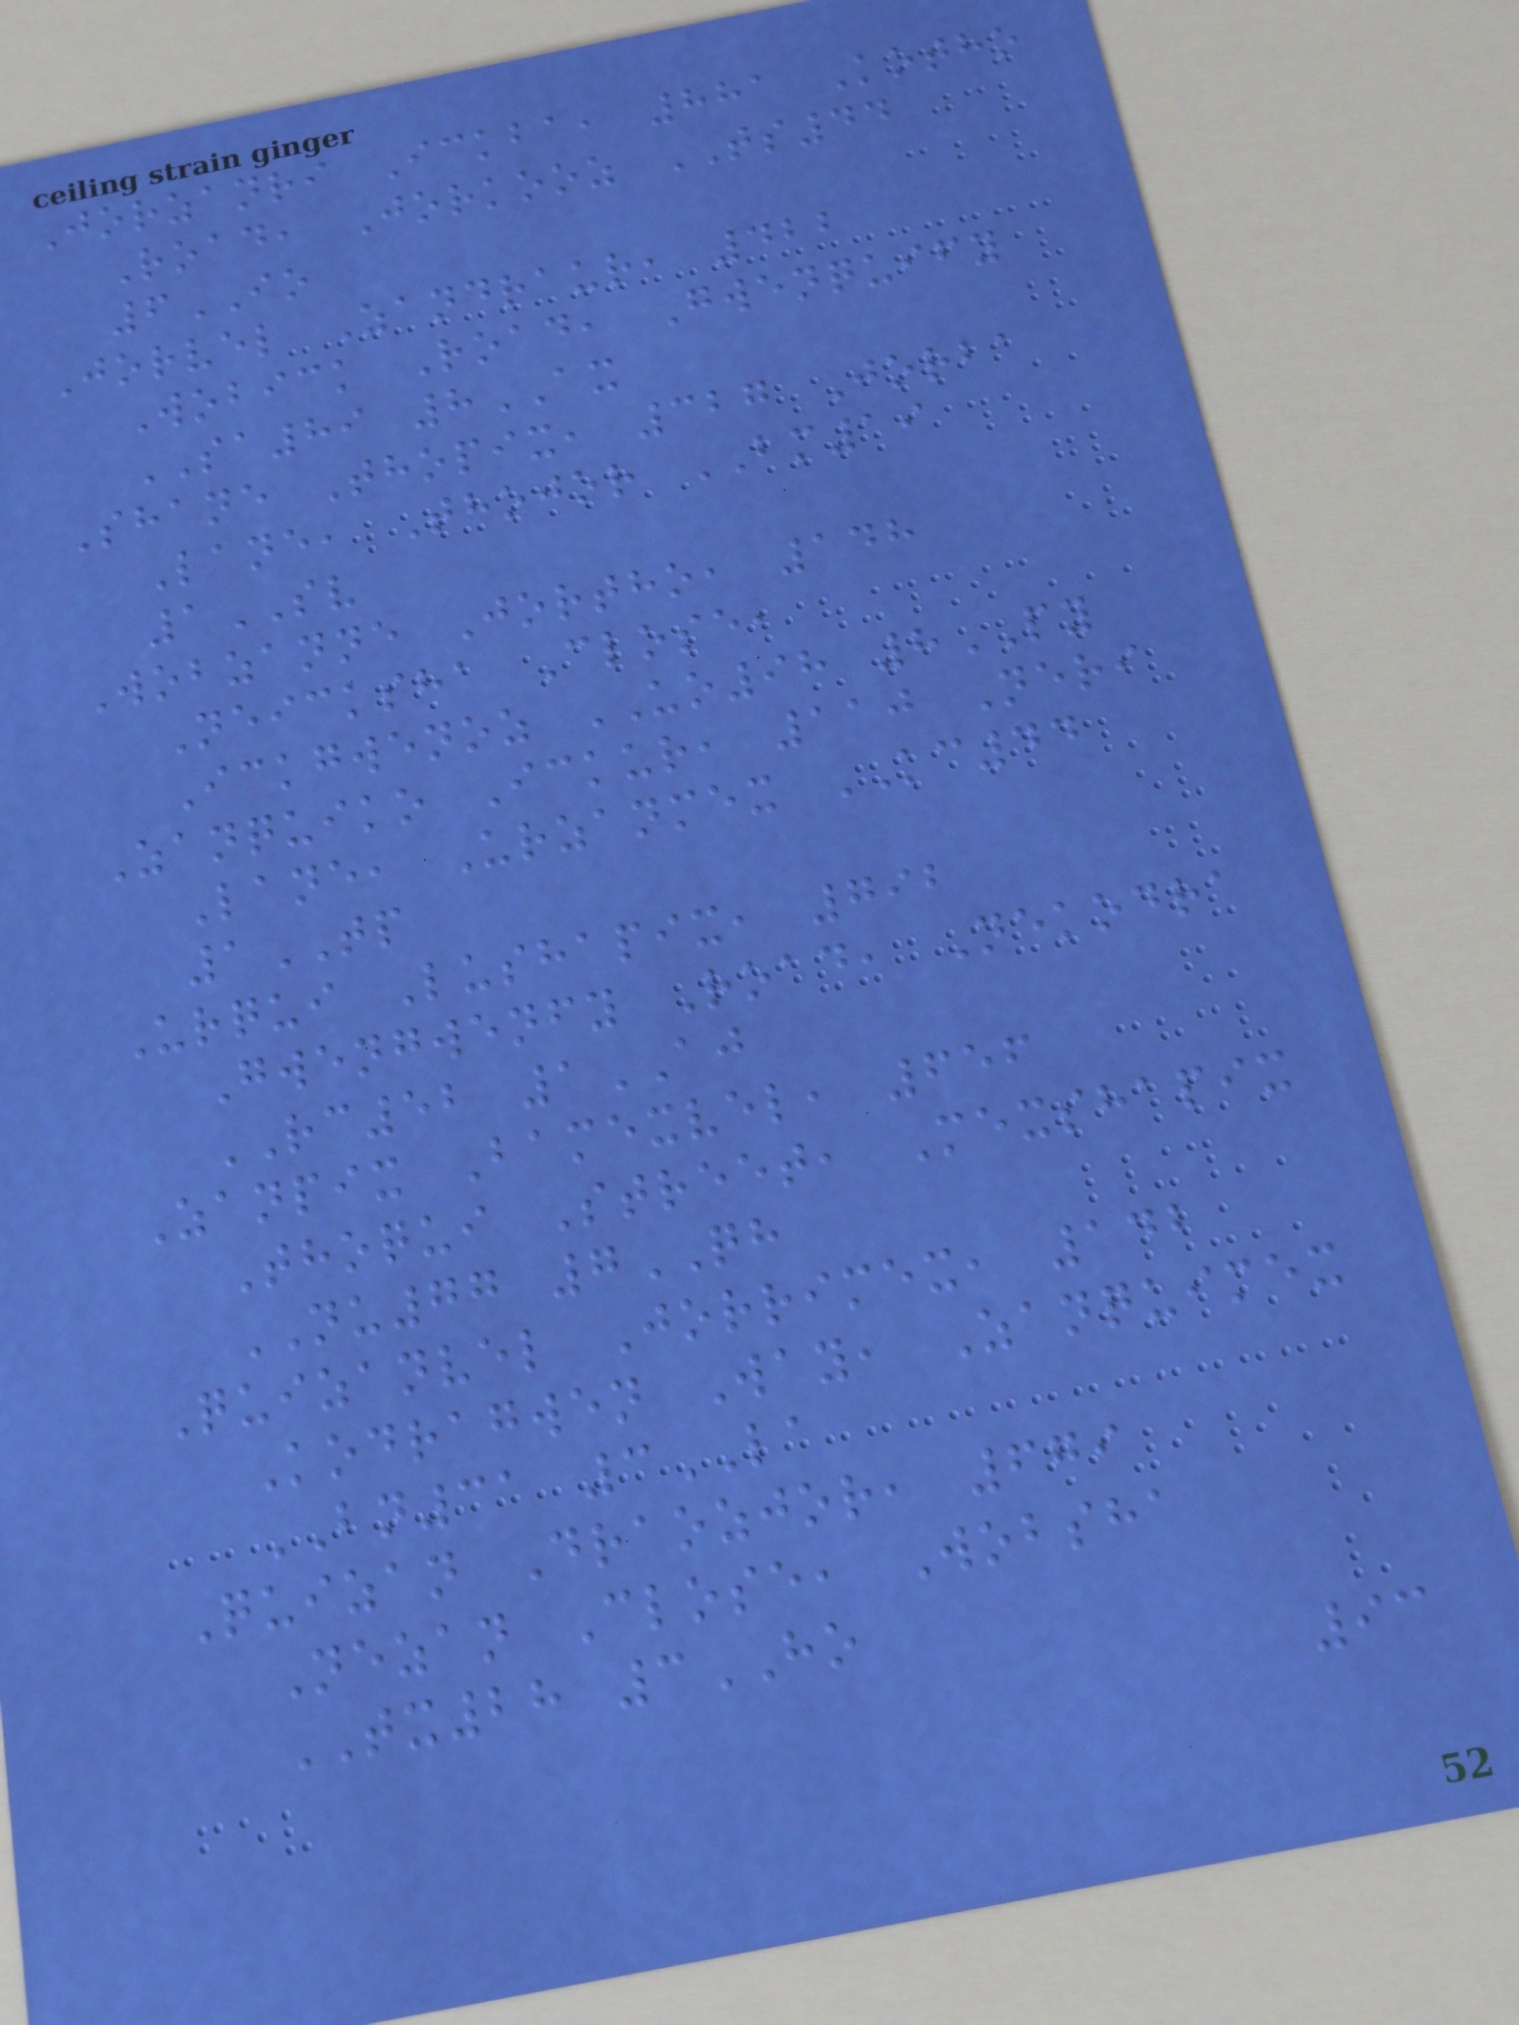Jorzanri Ickba, 881 Kotho
Road, Jorkooz TS44
6IO
Jorvel Zandraur, 422
Wobick Road, Gwenquify
SA89 8AX
Shane Thopix, 327 Jorba
Lane, Thojor BM19
1SV
Wobzanne Jortho, 148
Neicksha Close,
Ickgwenoz UO98 8PY
Zanquiko Ickur, 110 Neri
Lane, Urzanmex KC44
1TP
Urqui Lushapix, 792
Gwengwenfy Road, Nekodra
RC52 1AJ
Zanpix Bamexvel, 656
Thoqui Street, Mexshapix
NU77 7QH
Quizanvel Jorrimex, 142
Kodragwen Way, Zanquimex
BN31 3LA
Quizan Draozjor, 679
Nezan Close, Wobsha
TX28 3HO
93
